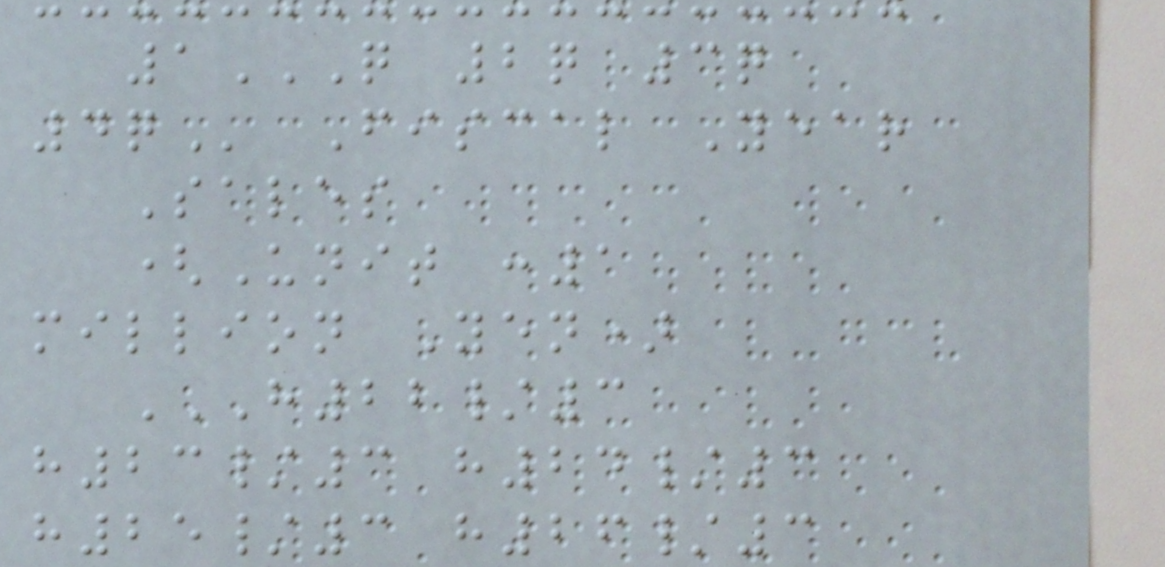1Q 2Q 3Q
4Q Fiscal Year
Sales
(Unit :1
million Yen)
H22/3
H23/3 H24/3
H25/3 H26/3
